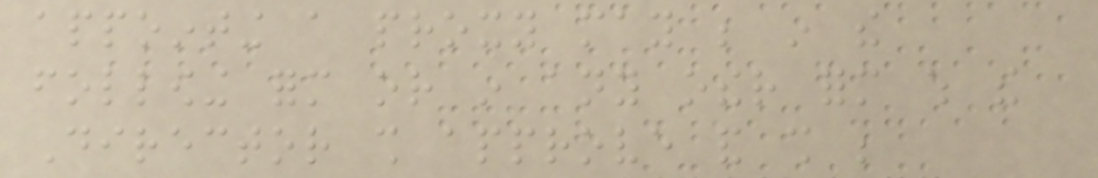appointing a proxy may be in the
following form or in any other form which the
Director shall approve and shall be
